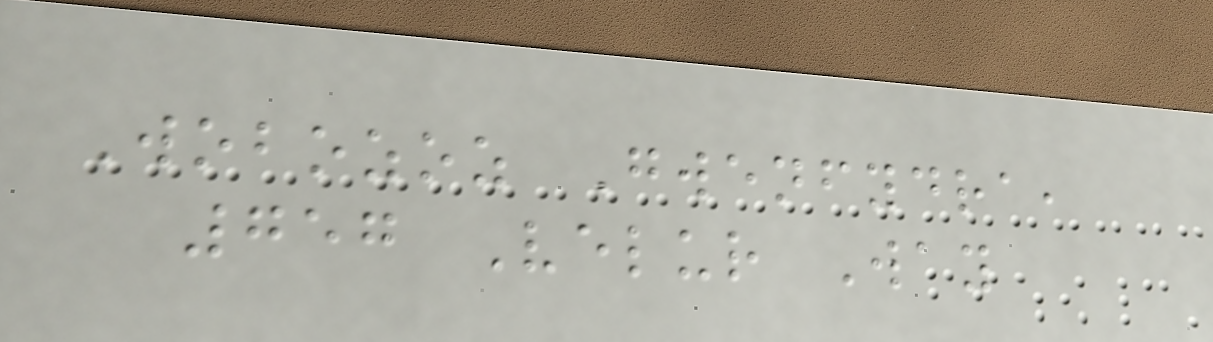Wobozoz Gwenfydra,
757 Velur Way
